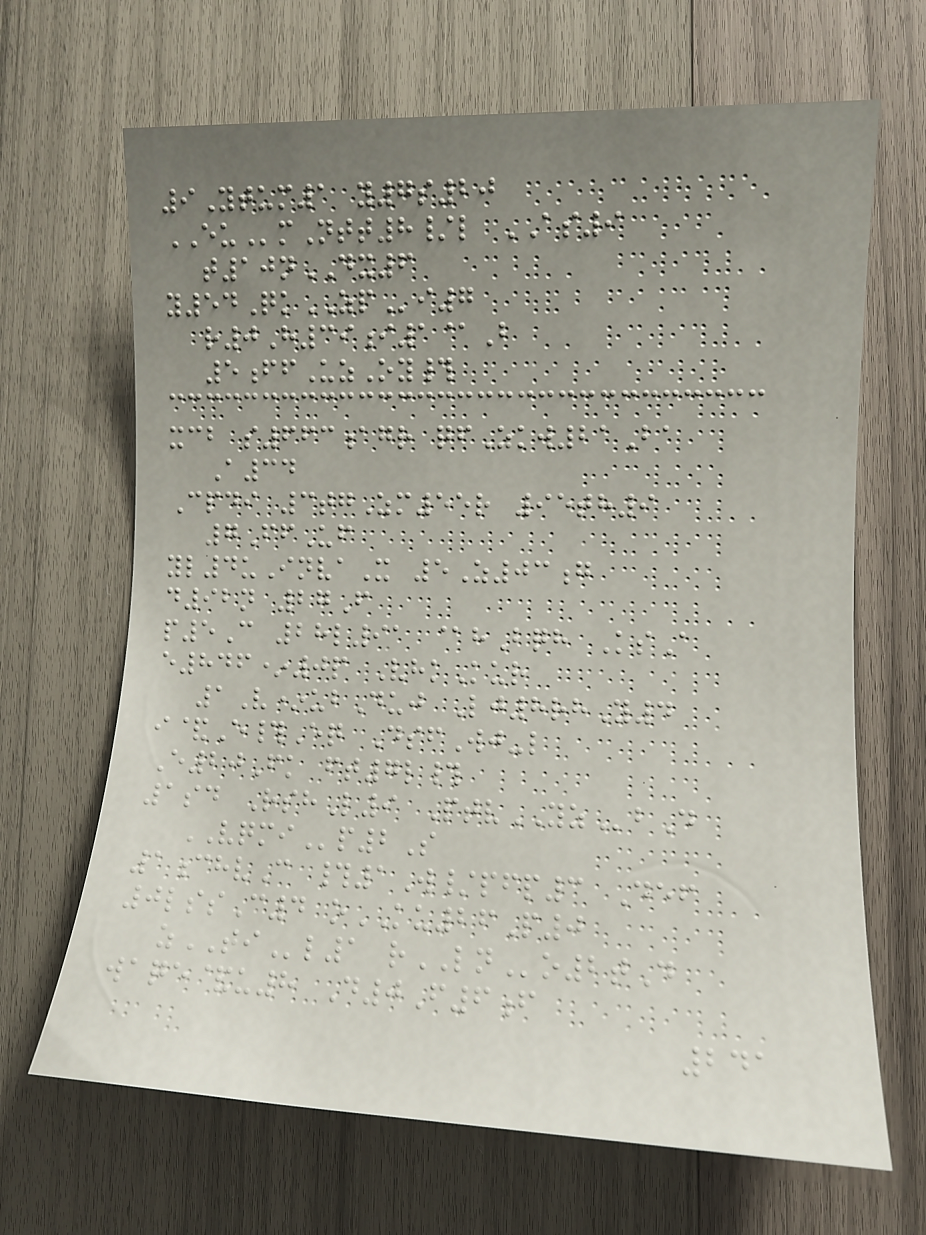9Ytum1 y7s20
EUmNtt8/l AS9
t10nDX6
y54QkZPi7
r0H39i1@B
5ffUzOy#
xcb s663agr qfZkw21Ba
A34
Cpdi 3tgZm55r 95th9
7FfUf
yl4uInvaX 5Z03g
d92n 27F
p5C 28l91 @hBqh KsA
e846*0p VhkKur
1V*ubDuj Lj8rhY4
i&E#Eq DsfWj-l
E20Fk ft7l#
1sd RshL9 PtvYZbD
VQMIp2S
1chvC #1W/pfp3 Def
0lssC4 oKU26P0
zTIl1 rLNo2tD
waqe&u8 D0F6f
241
